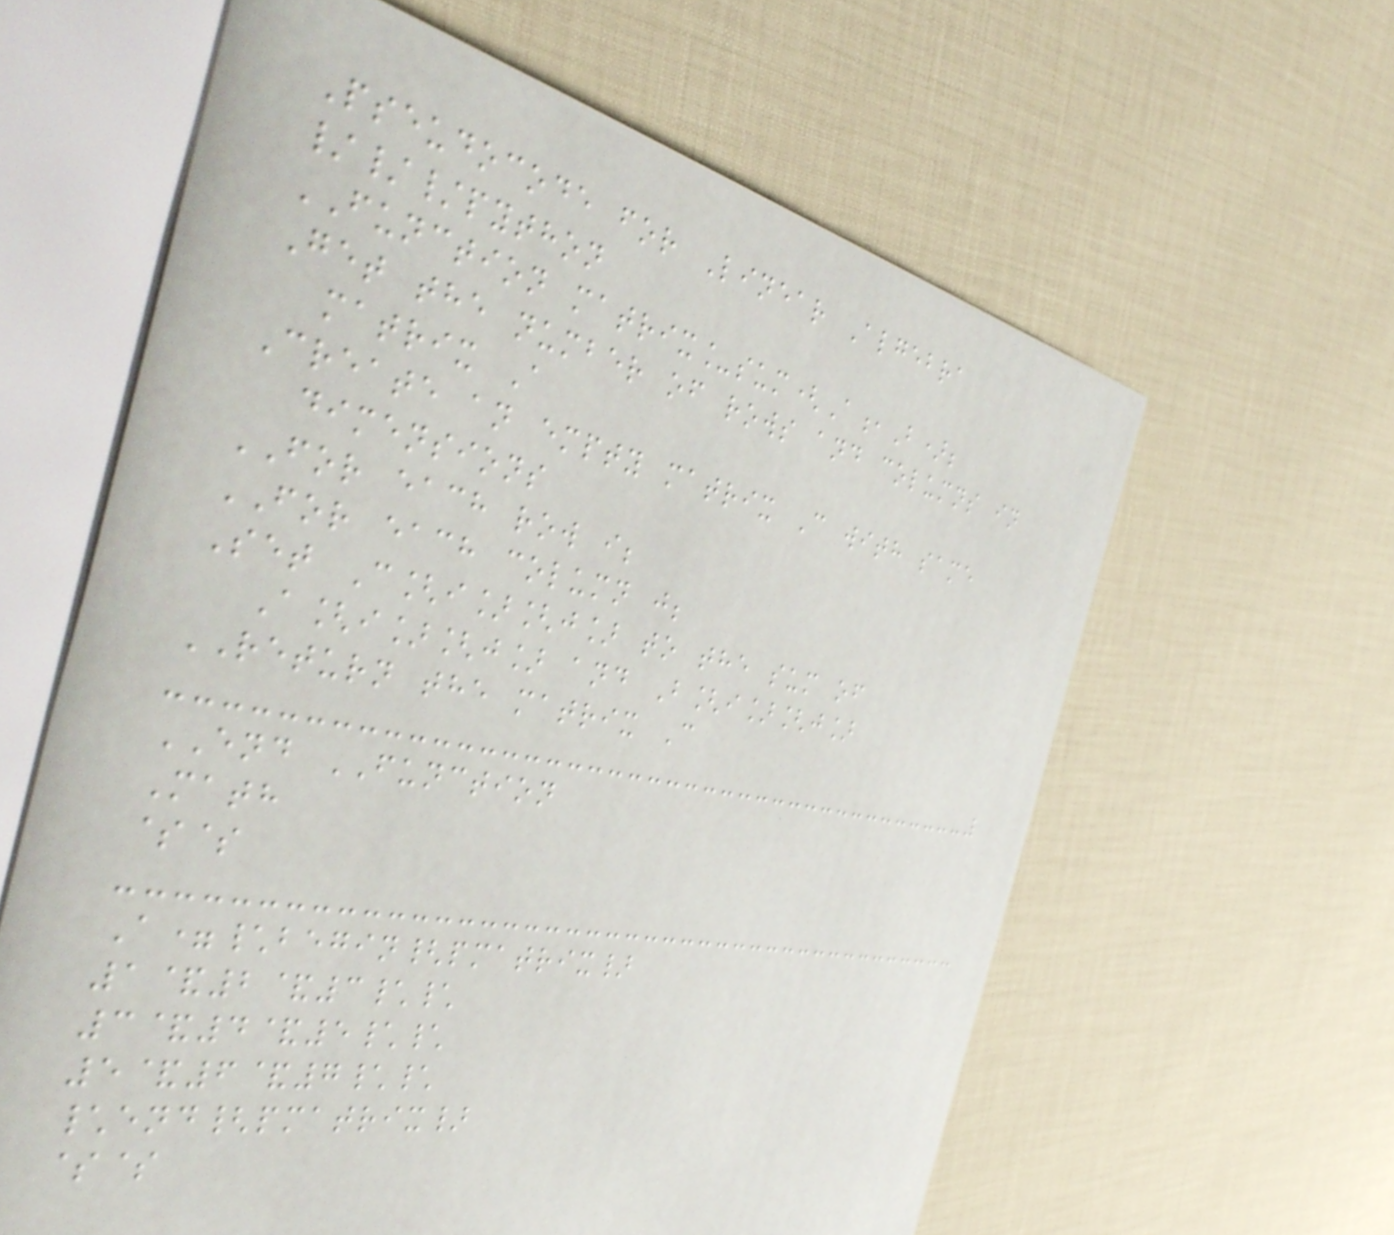Pseudocode for Linear Algebra
///python
FUNCTION matrix_sum(A,B);
Get the number of rows and columns in
matrix A
Create an empty matrix C with same
dimensions
FOR each row i;
FOR each column j;
Set C[i][j] to the sum of
A[i][j] and B[i][j]
RETURN the matrix C
END FUNCTION
Math
$$
A=\begin{pmatrix}
1&2&3\\
3&4&5\\
5&6&7\\
\end{pmatrix}
$$
